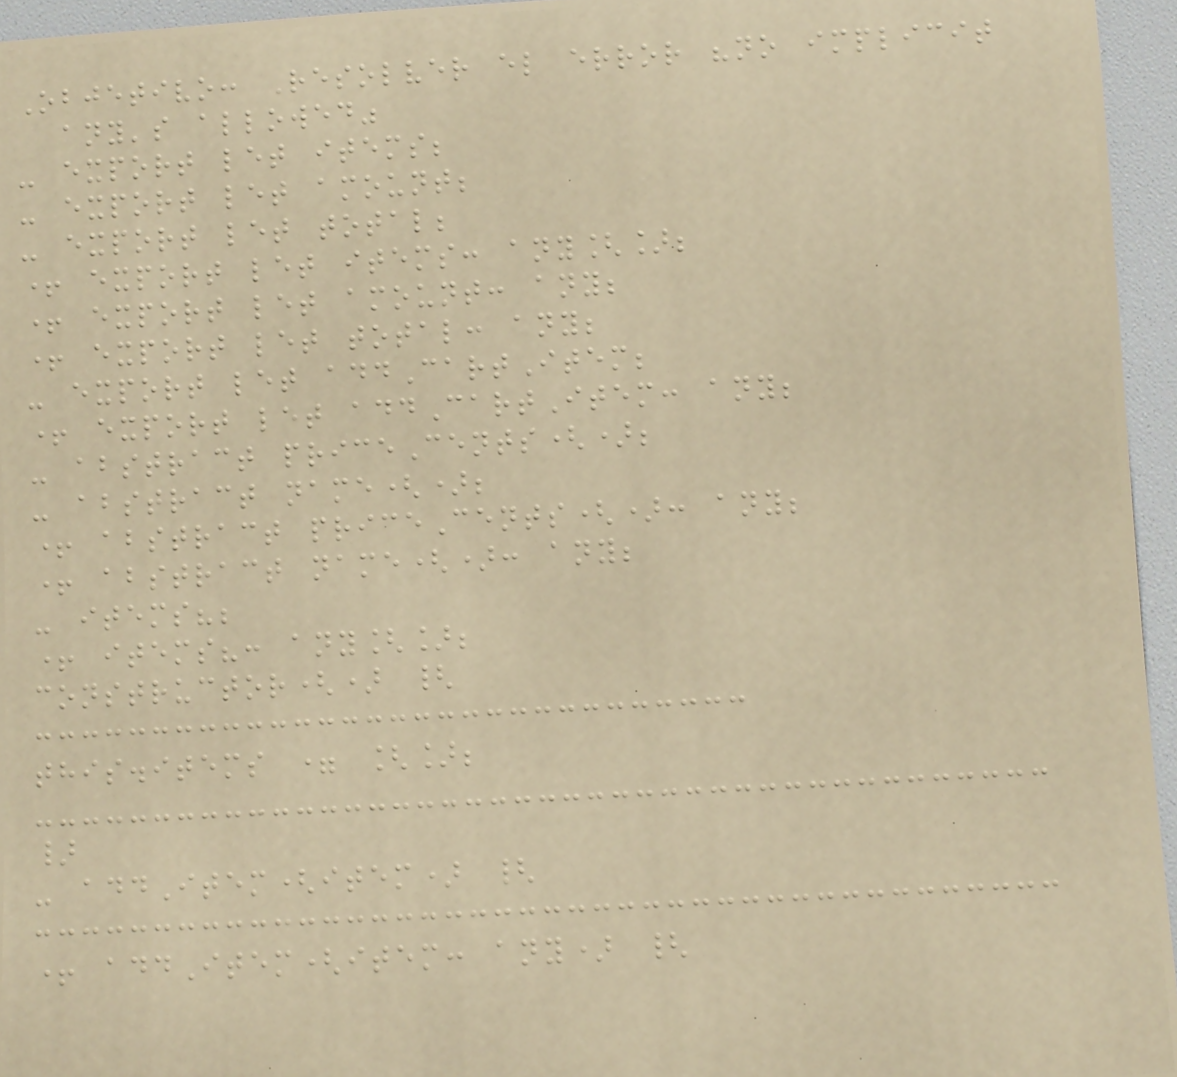Objetivo: Resolver el error "no implicit
any's allowed"
- export let items;
- export let amount;
- export let total;
+ export let items: any[];
+ export let amount: any;
+ export let total: any;
- export let addCartItem;
+ export let addCartItem: any;
- abstract priceCents();
- abstract name();
+ abstract priceCents(): any;
+ abstract name(): any;
- items?;
+ items?: any[];
constructor() {
this.items = [];
}
- addItem(item) {
+ addItem(item: any) {
